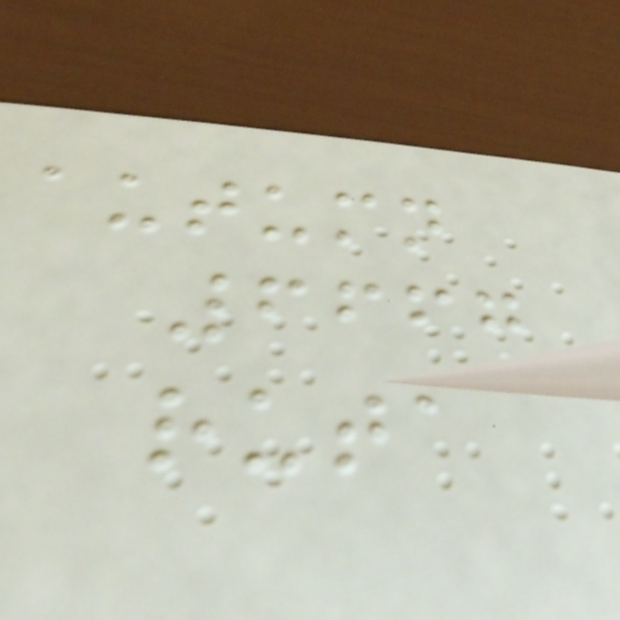autumn
6667
ruta
